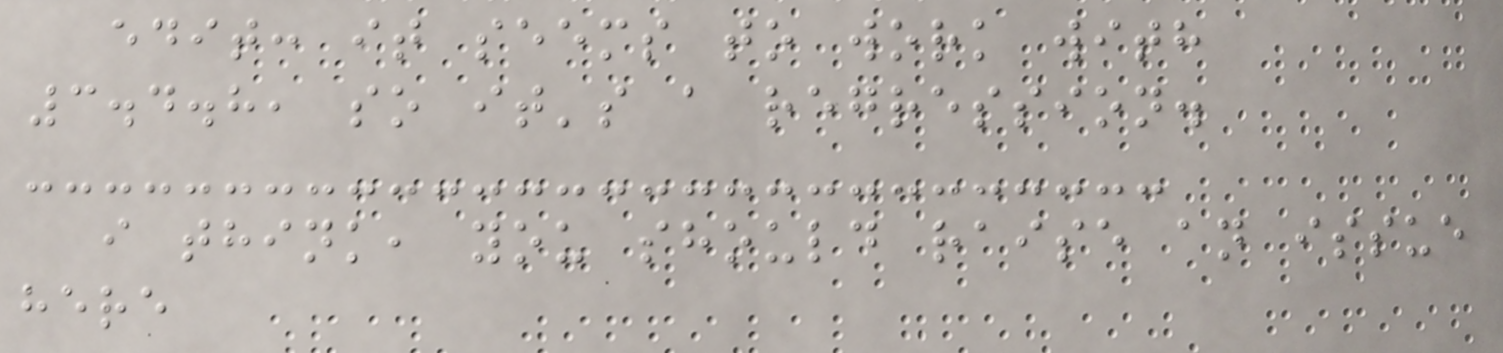edit: it seems to work with
3.4.8, so it's a regression.
i think, you should raise an issue
here
